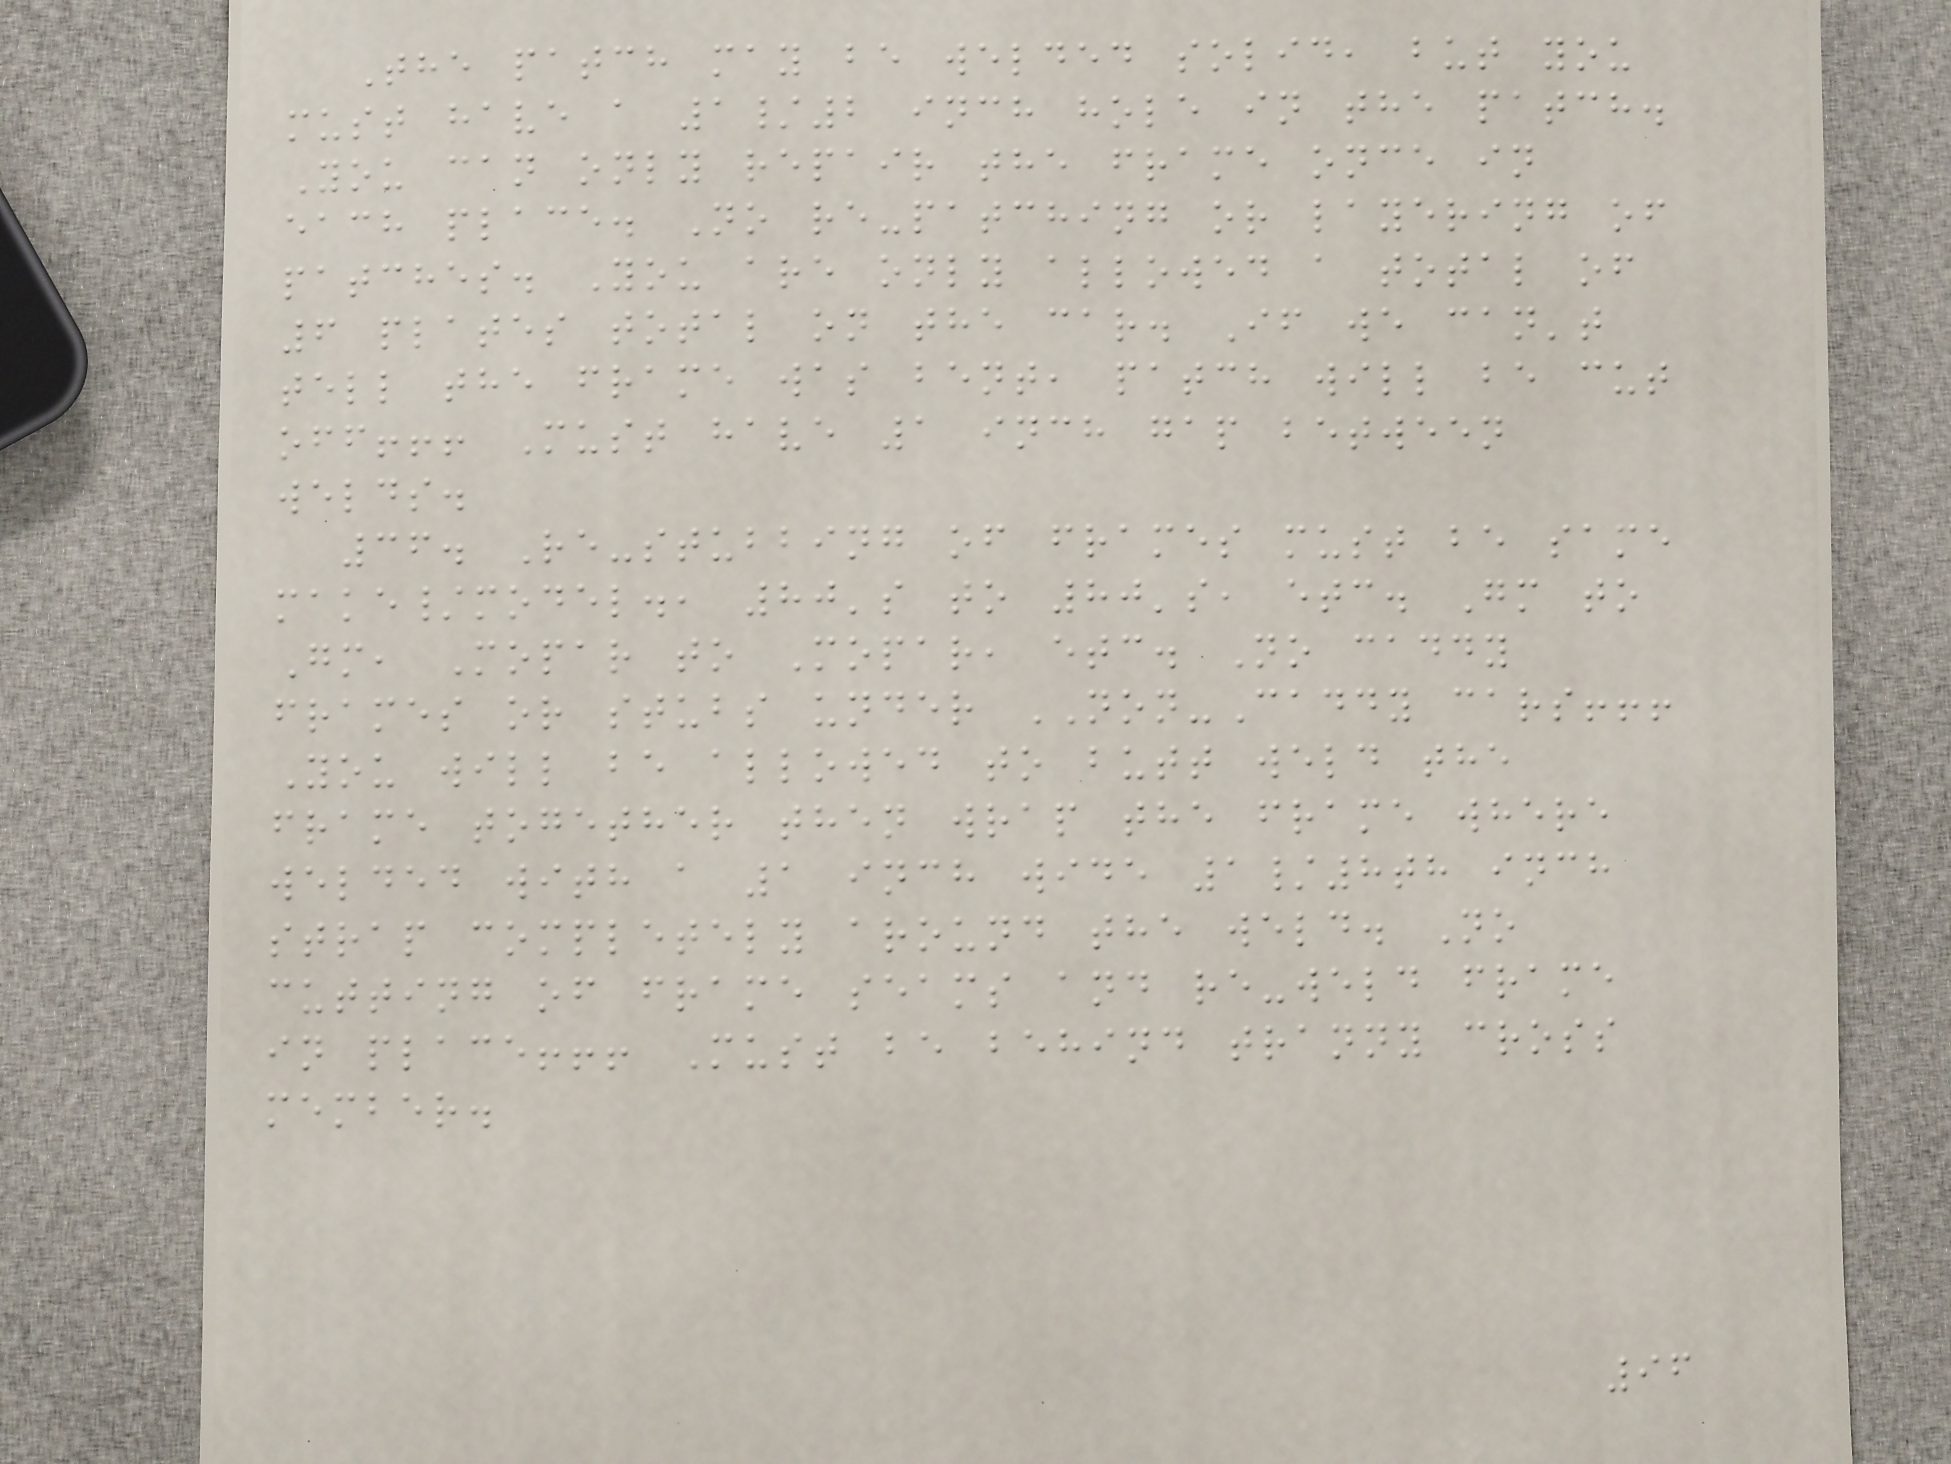The patch may be welded solid, but you
must have a 1/2 inch hole in the patch.
You can only repair the frame once in
each place. No re-patching or layering of
patches. You are only allowed a total of
6 plates total on the car. If we can't
tell the frame was bent, patch will be cut
off!!! Must have 1 inch gap between
welds.
36. Re-stubbing of frames must be same
make/model., 80's to 80's, etc. Gm to
Gm, Mopar to Mopar, etc. No caddy
frames or stubs under NON-Caddy cars!!!
You will be allowed to butt weld the
frame together then wrap the frame where
welded with a 1 inch wide 1/8th inch
strap completely around the weld. No
cutting of frame seams and re-weld frame
in place!!! Must be behind tranny cross
member.
96
